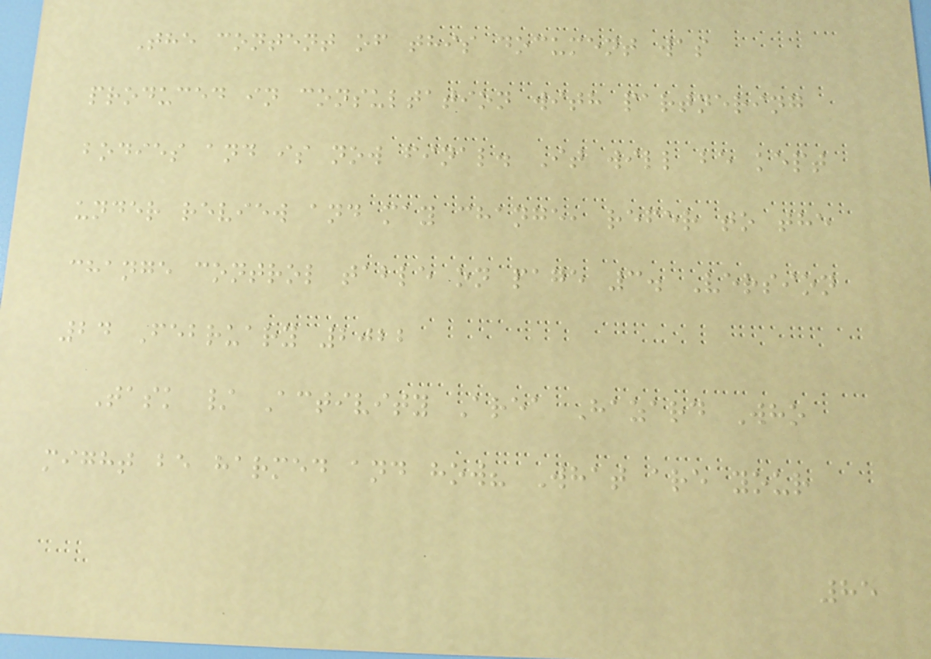The content of this document was
produced in consultation with partnering
bodies and is now final. It will be kept
under review and may change, refer to the
change control table on page 3. Version
24 February 2022
Task / Activity Area Hazard Who
might be harmed and how? What are your
85
